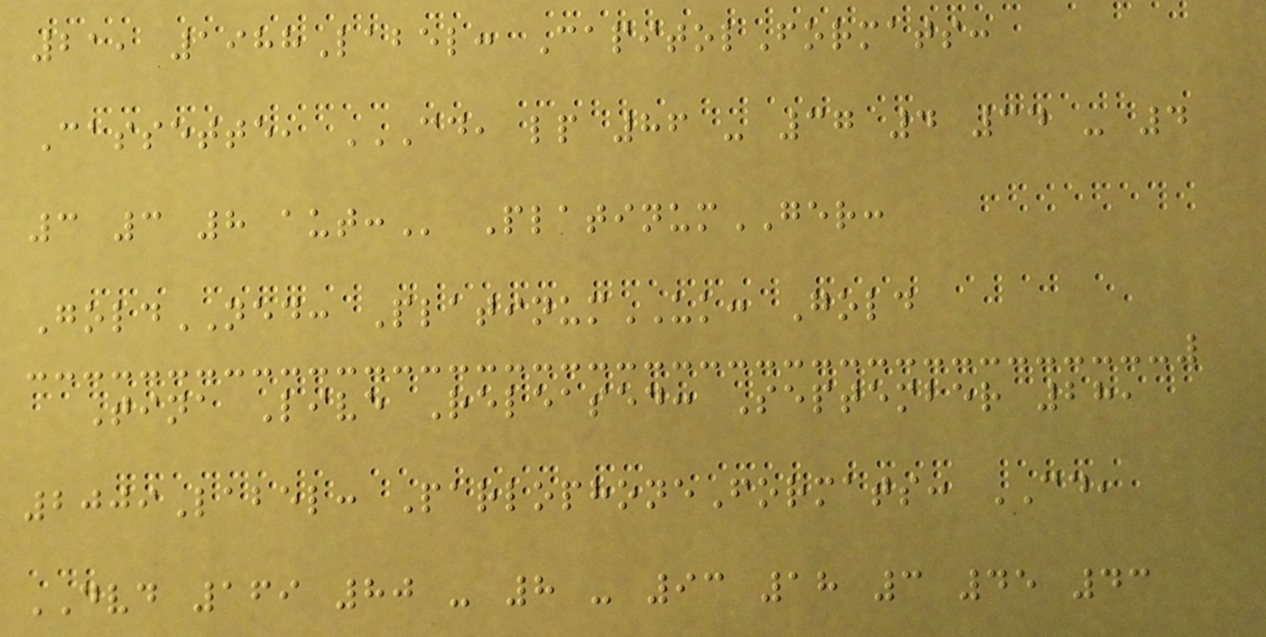21, 1988Label: CapitolFormats:
Cassette, CD, LP 86 - 37 4 34 - 4
3 3 8 AUT: PlatinumGER:
GoldNED: PlatinumUK: Gold
Tina Live Released: September 28,
2009Label: ParlophoneFormats: CD,
DVD 169 80 - 8 - 93 18 3 45 43
